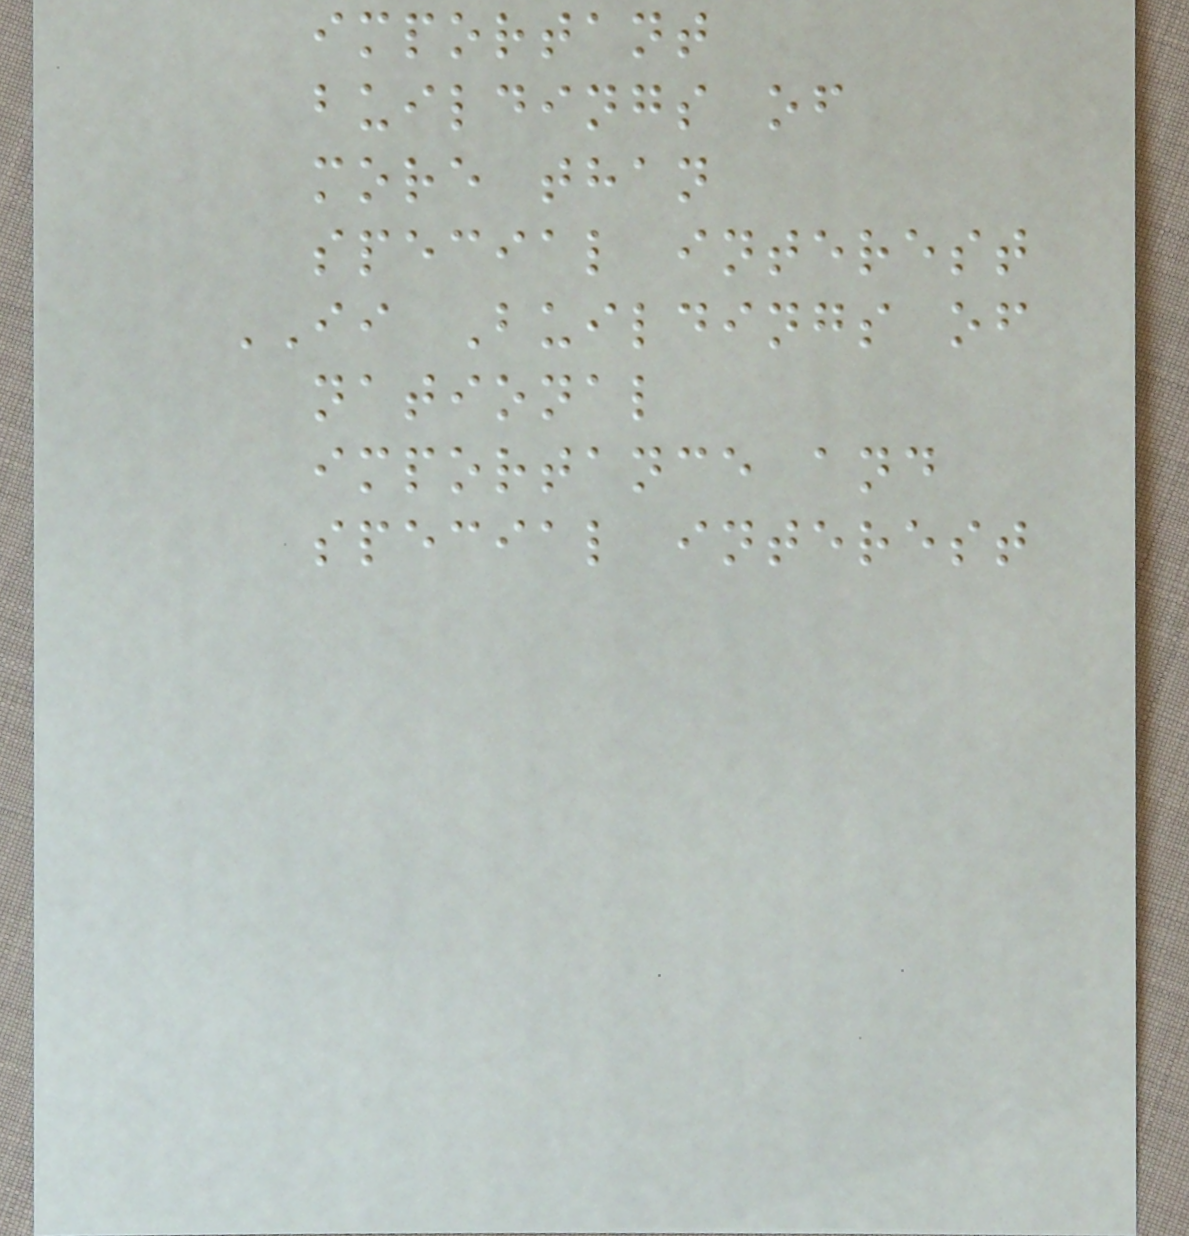important
buildings of
more than
special interest
II Buildings of
national
importance and
special interest
